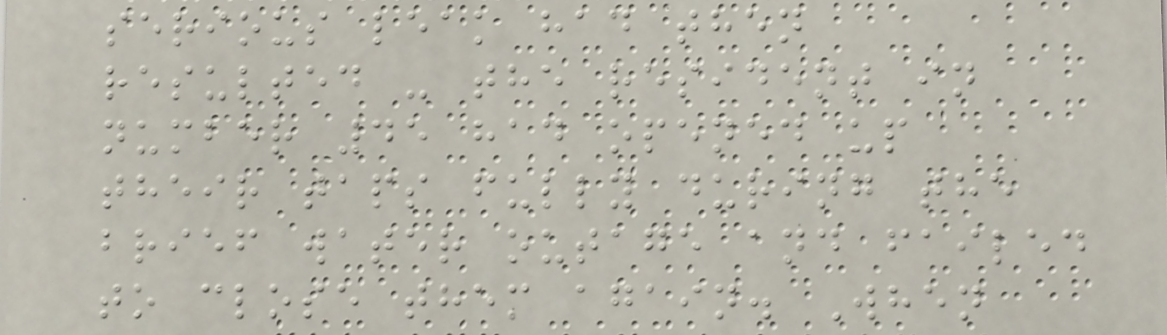serious leak had then
resulted - the resident in
number 45 had opened up
their taps fully during the
brief water outage and failed
to close them again. When
